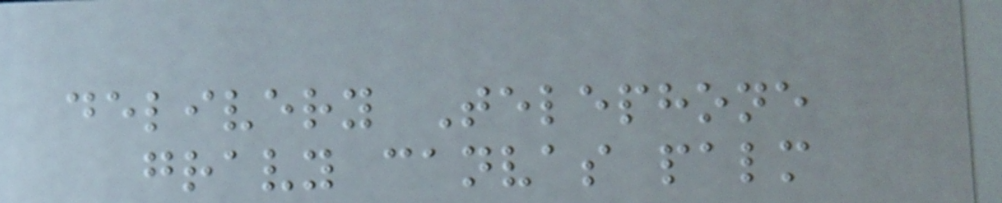delivery Telephone
gravy canvas palm
